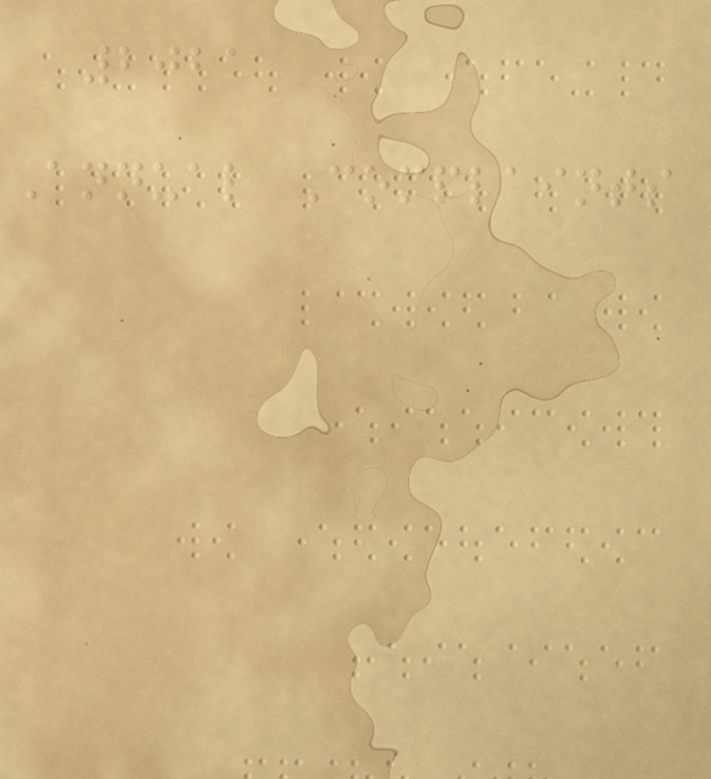2021
Annual Complaints
